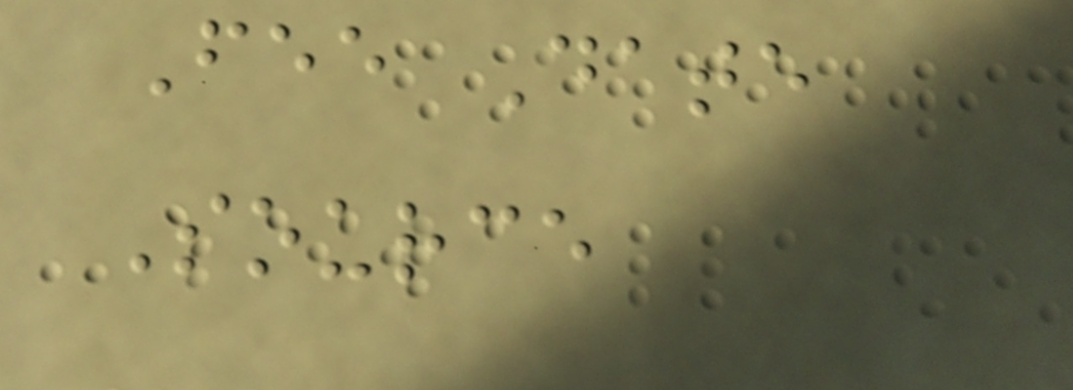Fee Date
Source
